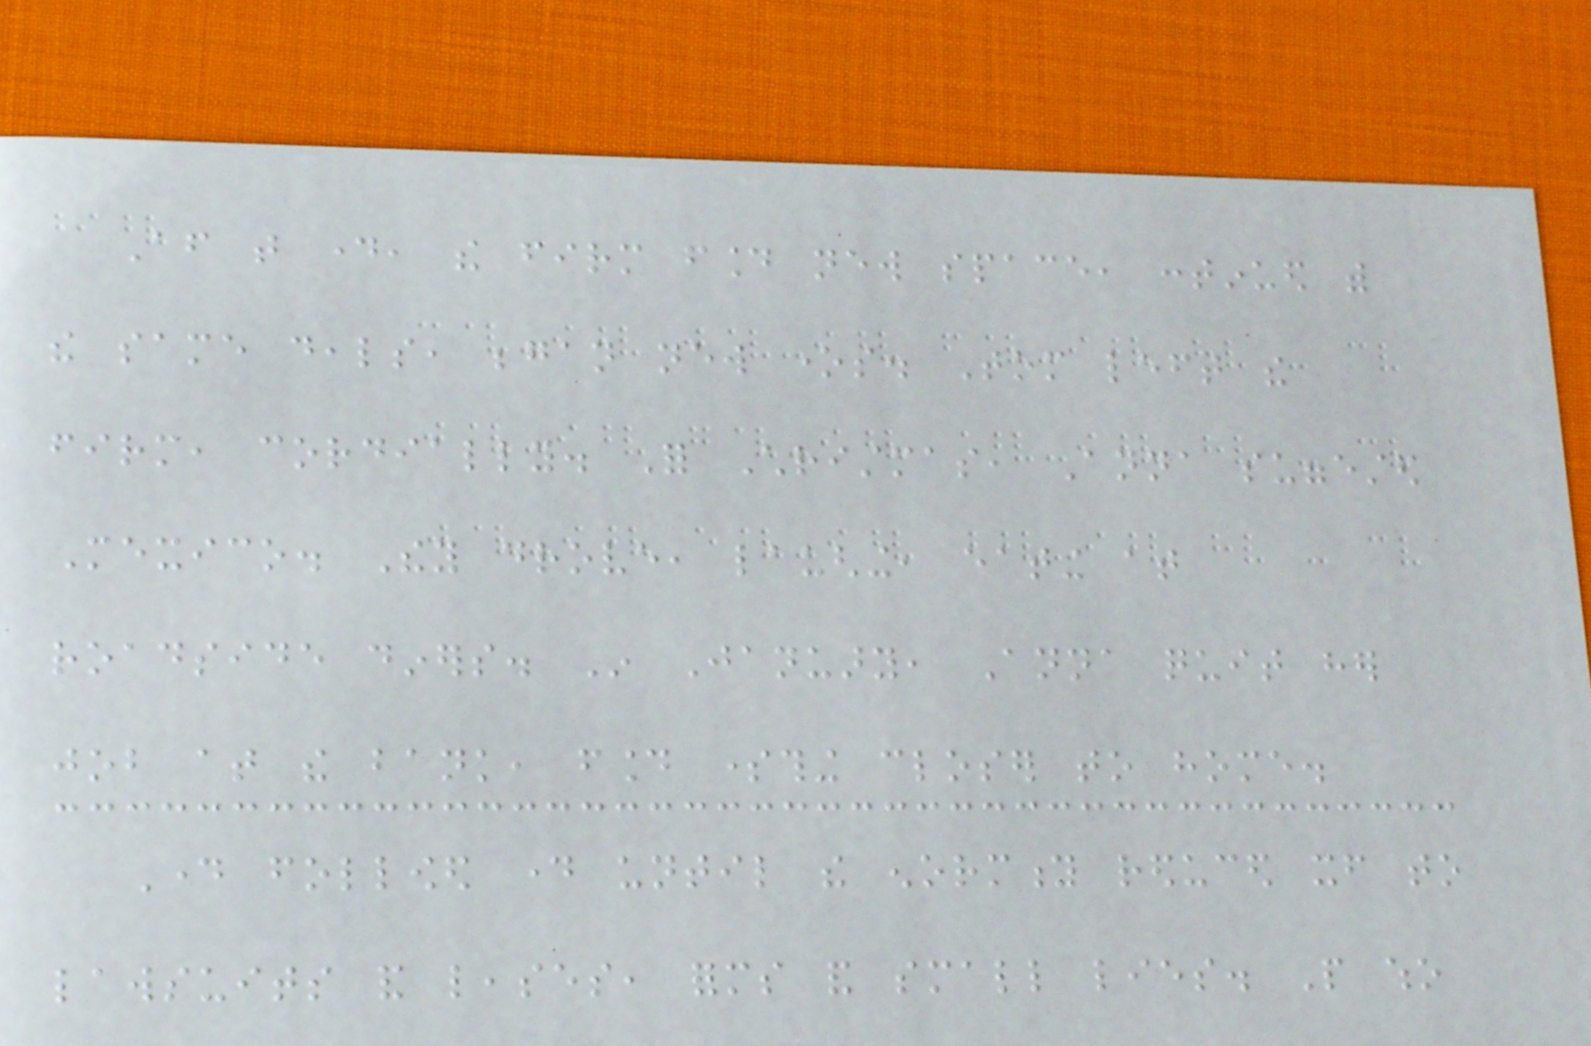After that day, the firm found new space, continued with
the same deals, began new ones. Tom left the
firm, cordially. For Christmas, Anna suggested
Mexico. They drove, laughing, eating at
roadside diners. In January, Anna quit her
job at the bank, found something closer to home.
Day followed day until the enormity reduced itself to
lawsuits and leases, forms and small lies. People who
